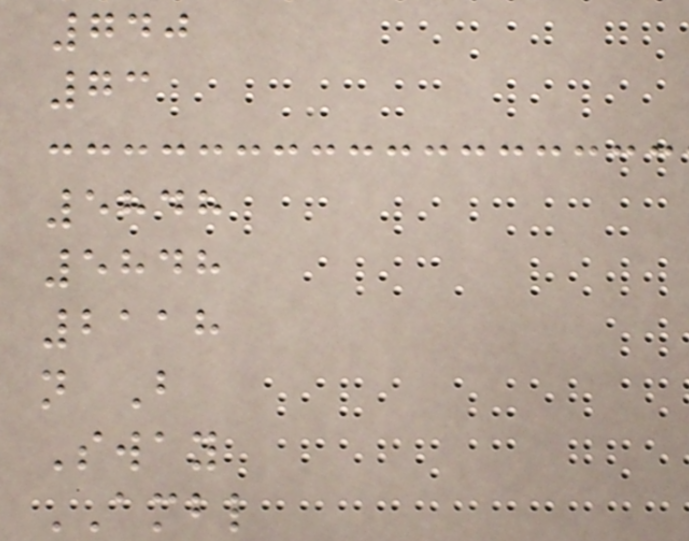740
73
5848
5848
2118
n B
Sway
AMBL
